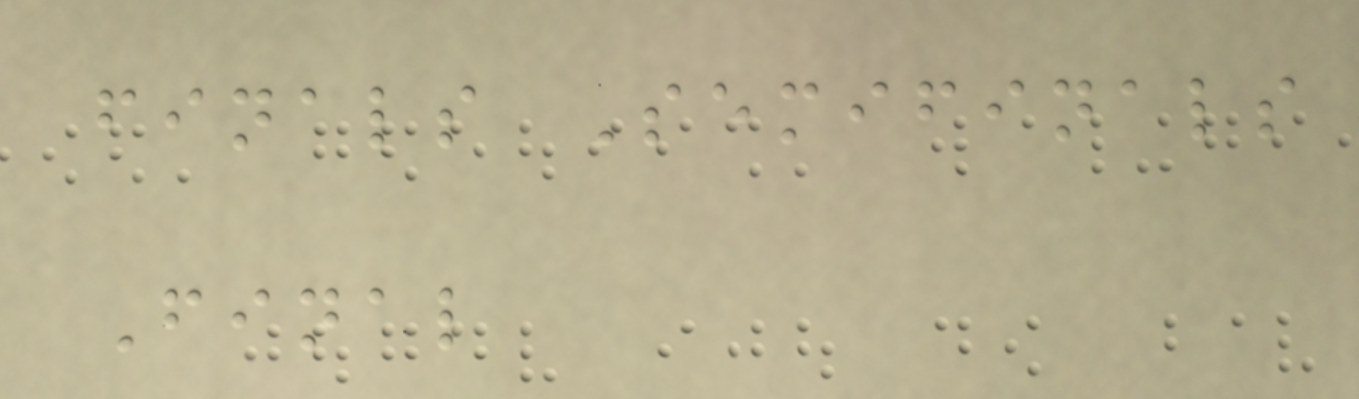finals Semifinals
Final
